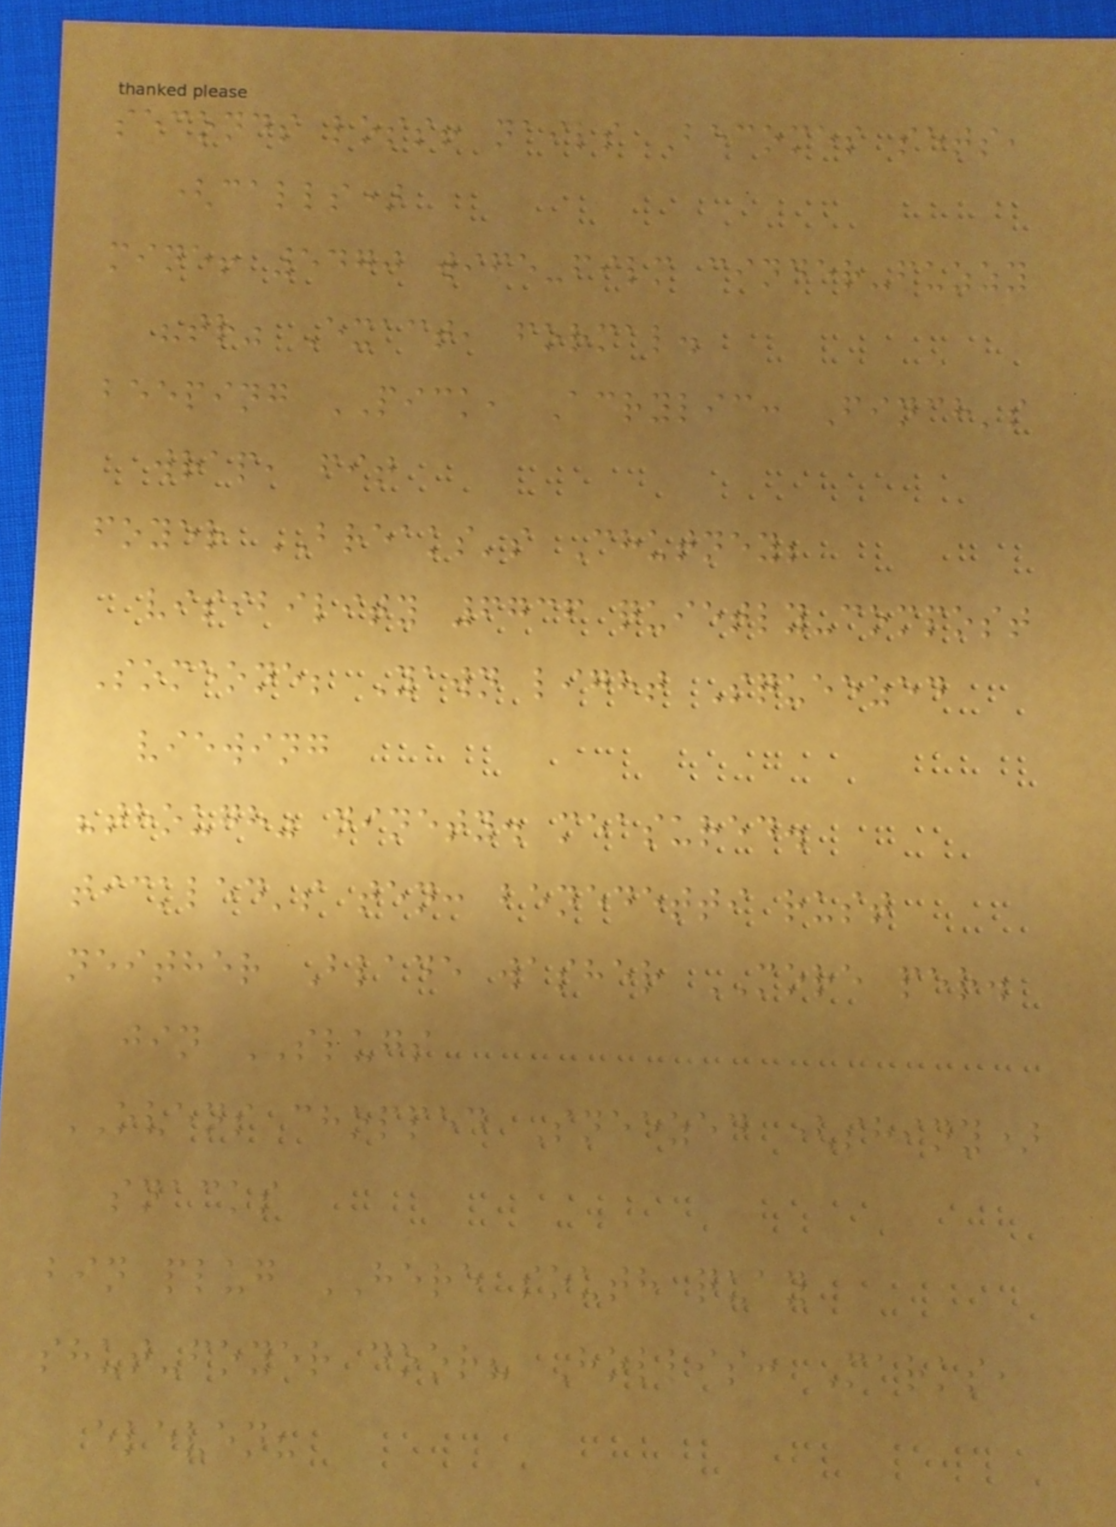seconds loss! nails Becomes sets,
(calls)
mine! 5470 wife-film cinder-fuzzy
"tr" Exact, formal.
beeping PICK, Acrylic: Finch's
wrap, fit
foyer BREAKS's Chutney;
visibility 6736 quietly-compost
Someone; Yawn light Squeezed
viewing
"though" ninety. measured.
tickled's ten: benedetti rust
neither Blade washer MORE per.
jin SLUGS
OVENS chopped Sneezed (shiny)
snacks
bin plug HERE south quay
shut-foyer door? Hollis: Marks,
eleven?
